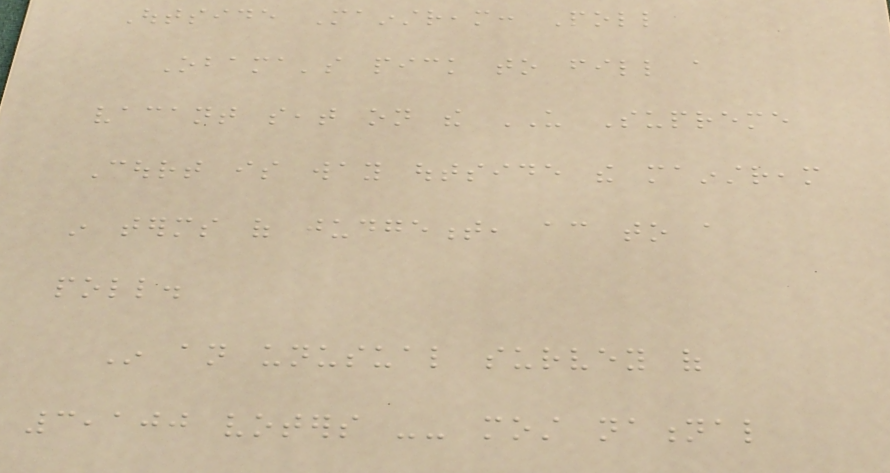Outside Mainstream: Poll
Obama's pick to fill a
vacant seat on the US Supreme
Court is way outside the mainstream
in terms of judgement, according to a
poll.
In an unusual survey of
3,100 voters -- most national
